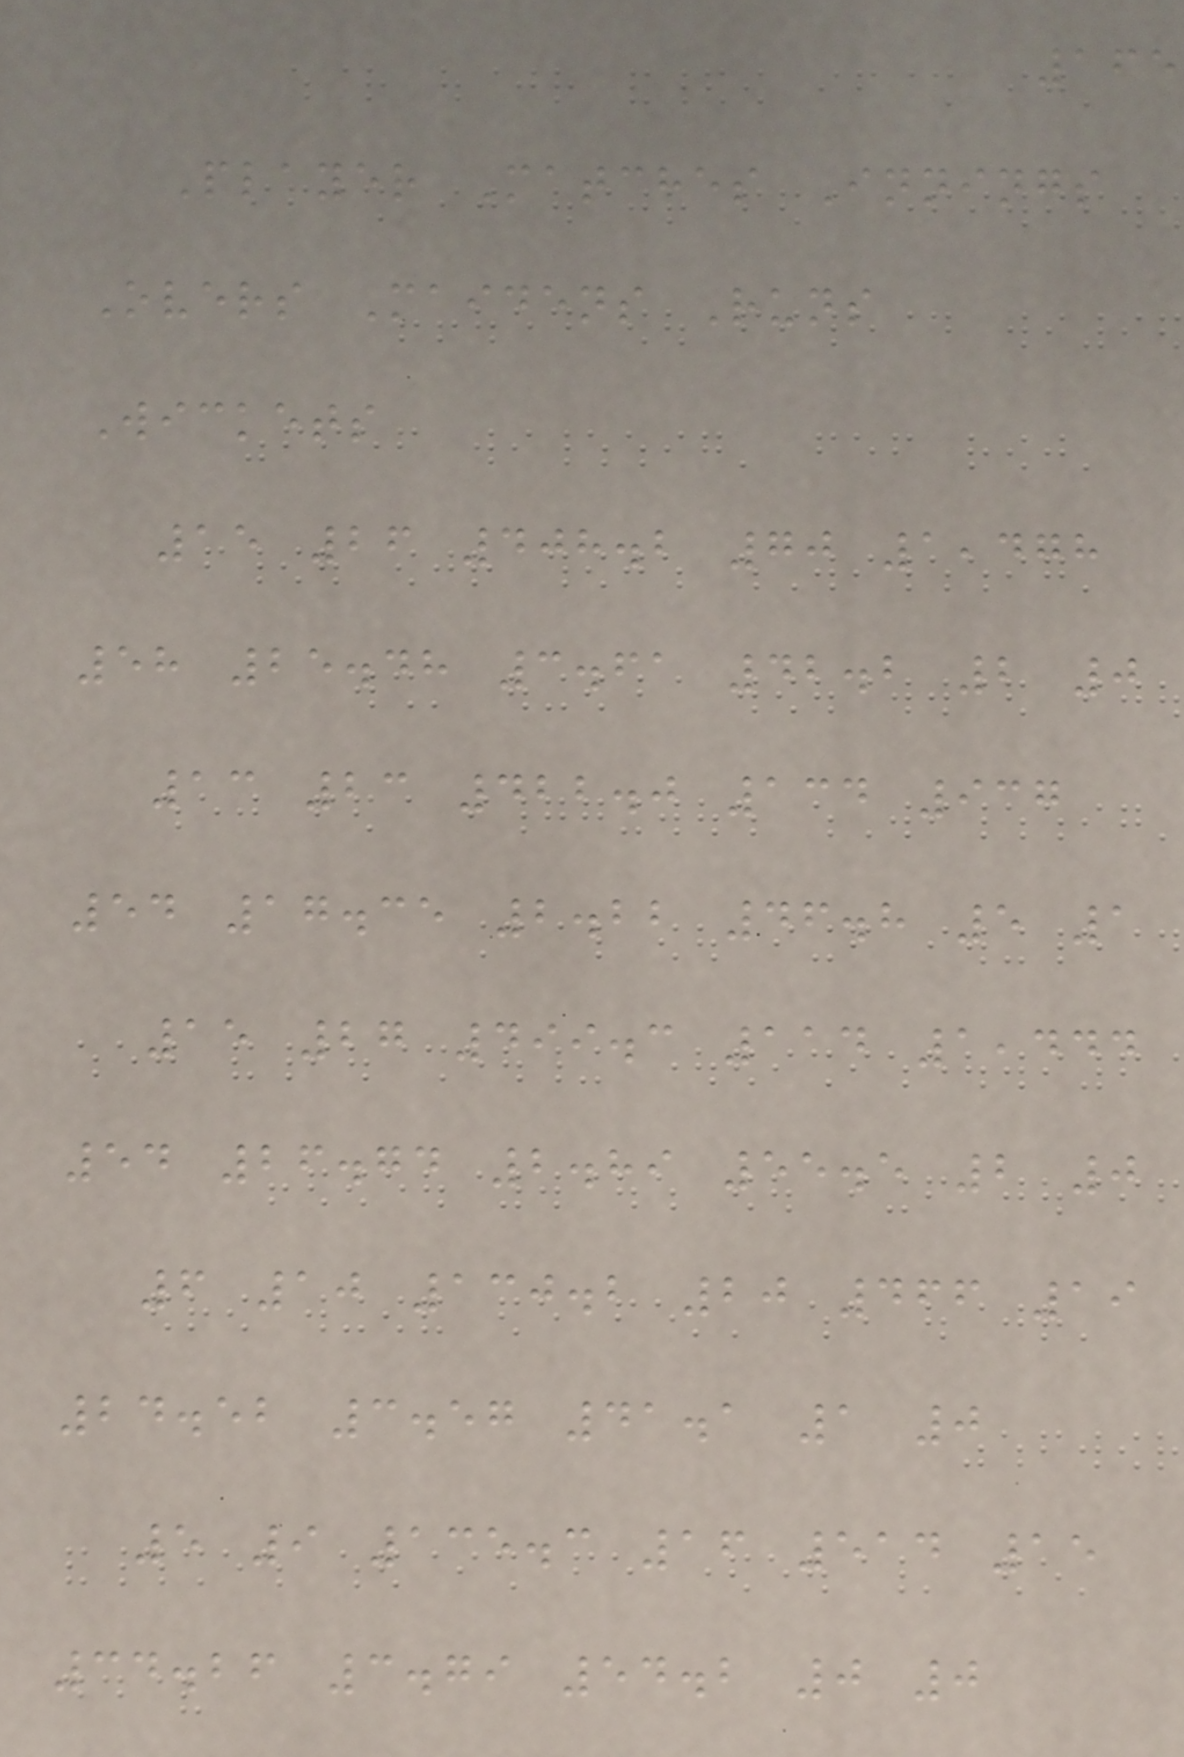165
Player Matches Innings
Overs Maidens Runs
Wickets
15 26 408.2 70 1,478
58 25.48 3.61 42.2 2 0
13 23 422.0 134 937
54 17.35 2.22 46.8 5 1
15 27 499.3 114 1,444
54 26.74 2.89 55.5 2 0
6 10 130.2 20 466 19
24.52 3.57 41.1 1 0
5 9 135.3 16 514 15
34.26 3.79 54.2 0 0
